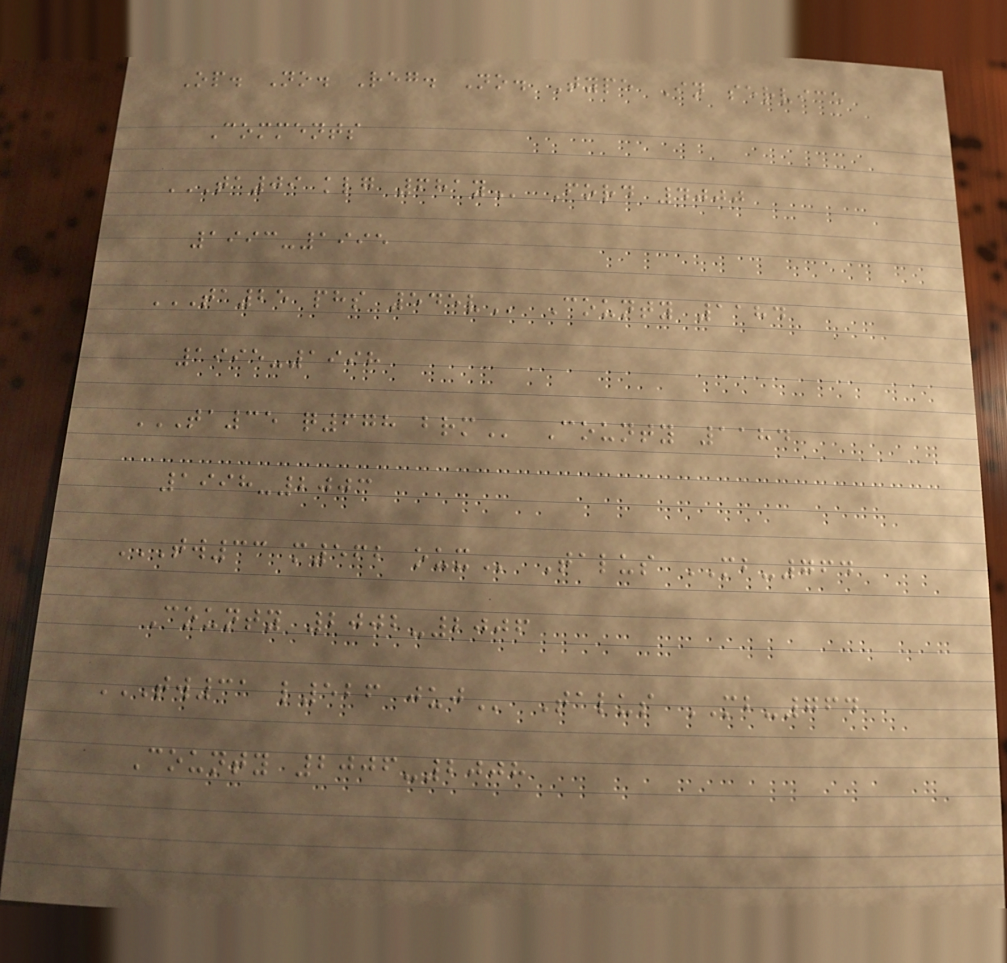Op. No. Reg. No. Type In service
Comments
TA09 KLG 681Y Ford 4000
1993-1995
TA25 PHS 545V County 1184
1995-1998
TA35 Q678 BRM County 1184
1998-2003
TW33 M562 OUX Talus MB-764
County 2002-2006
TW31 L526 JUJ Talus MB-764
County 2006-2008
